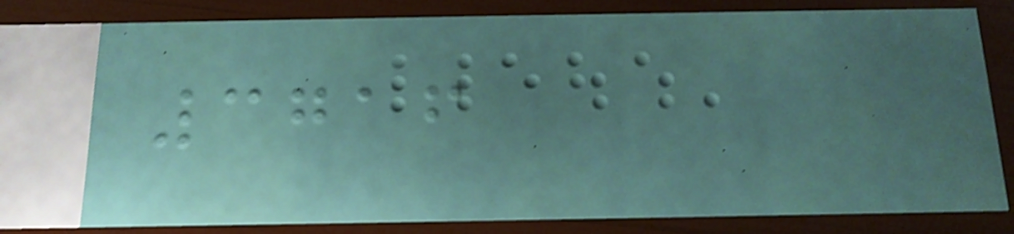3716
